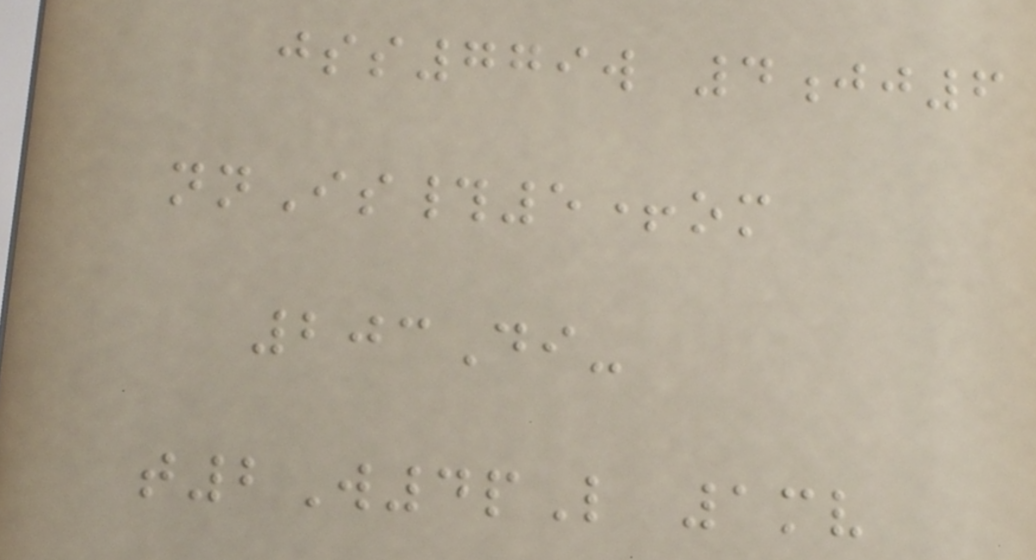jss779w 4jj6
nnIs#5+om
203Di-
t2W4pL 1mv
